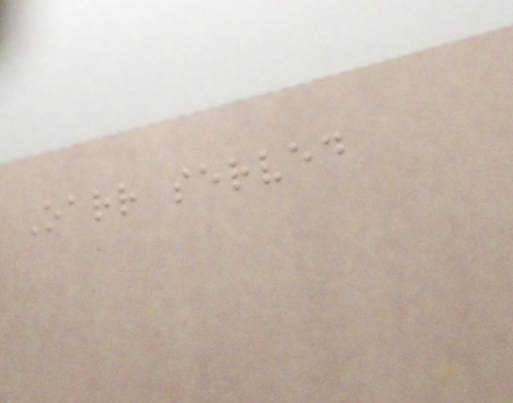Oarr served
